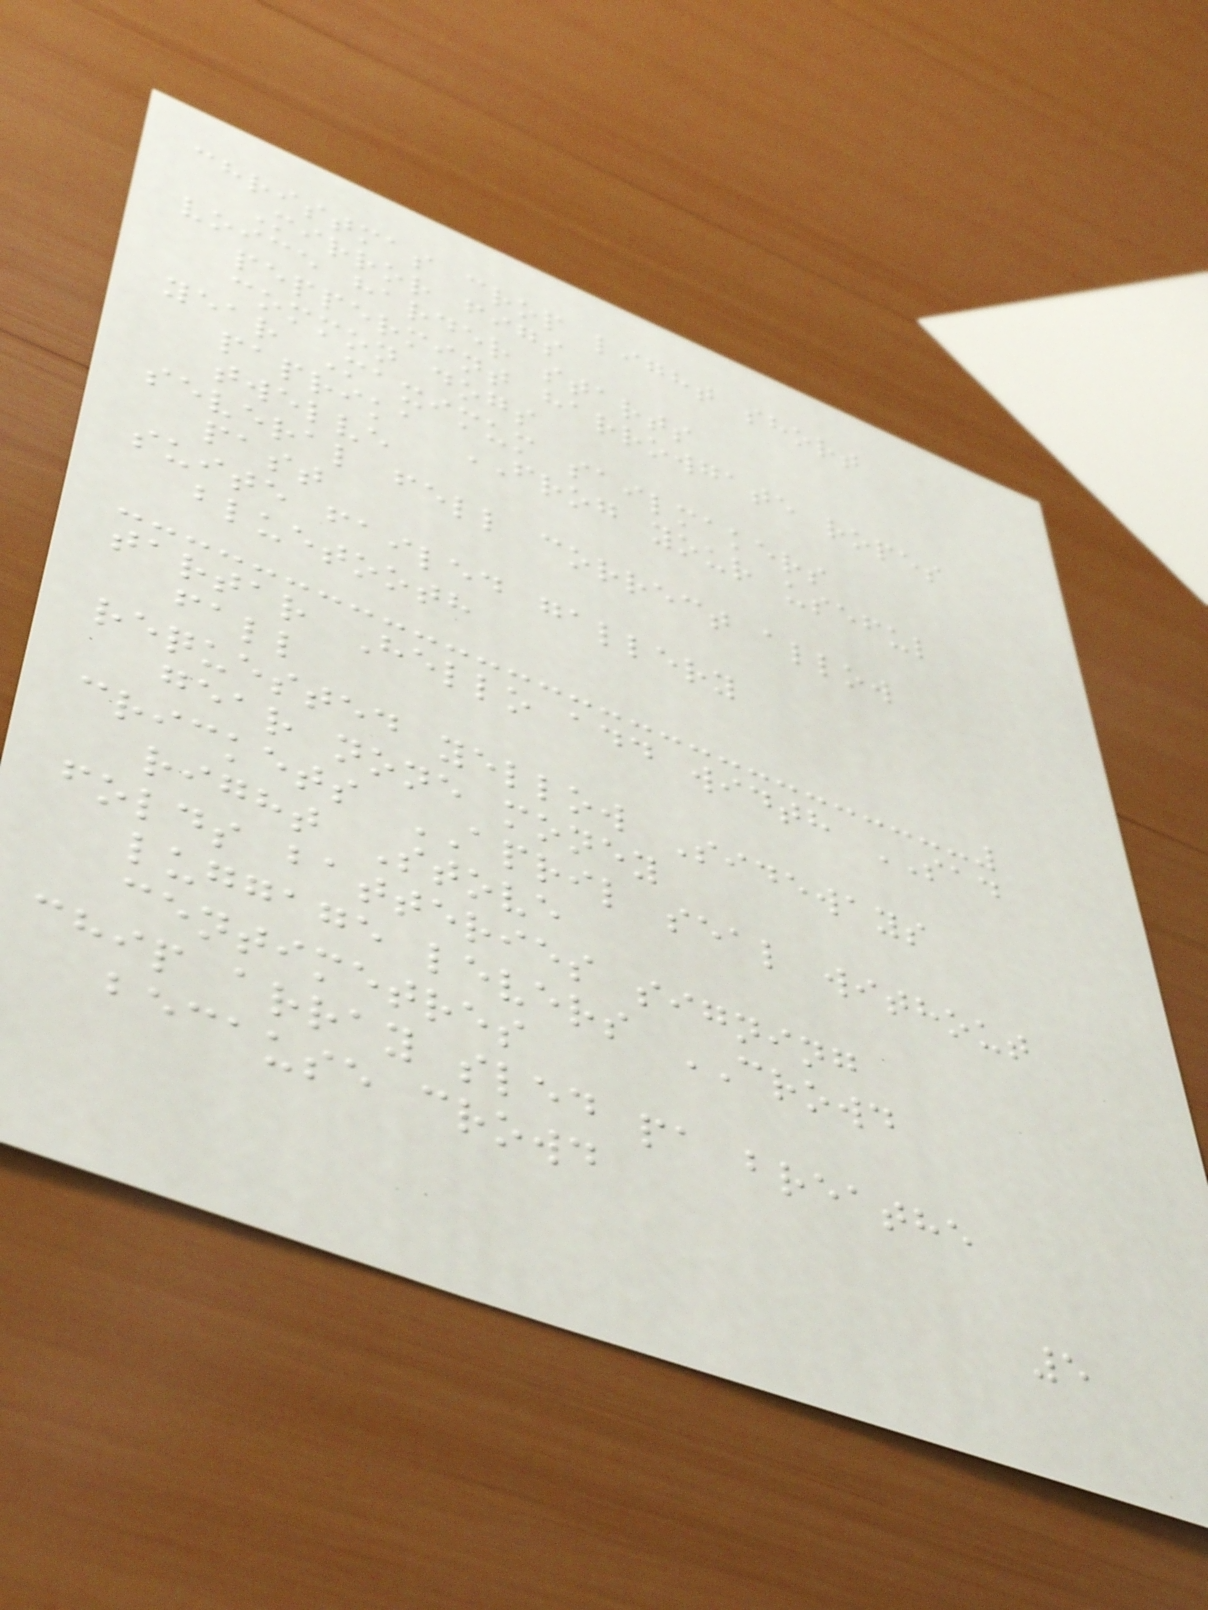christmas crop light short
Mirror figs
voice harder starts
peppermint harrowgate ropes
common dogs
year Maximum sailmakers
paprika FROG your useful
twelve
several fell correct allow
past
suite failed gallery
bluetooth
tartar Hello add width SAD
fall
requested yellow Sideways
gear none money
crickets APRIL seal without
right Stove
folds batteries signing
luggage levers CROWD
centimetres
chip array sled pa breathe
because crowd
5
